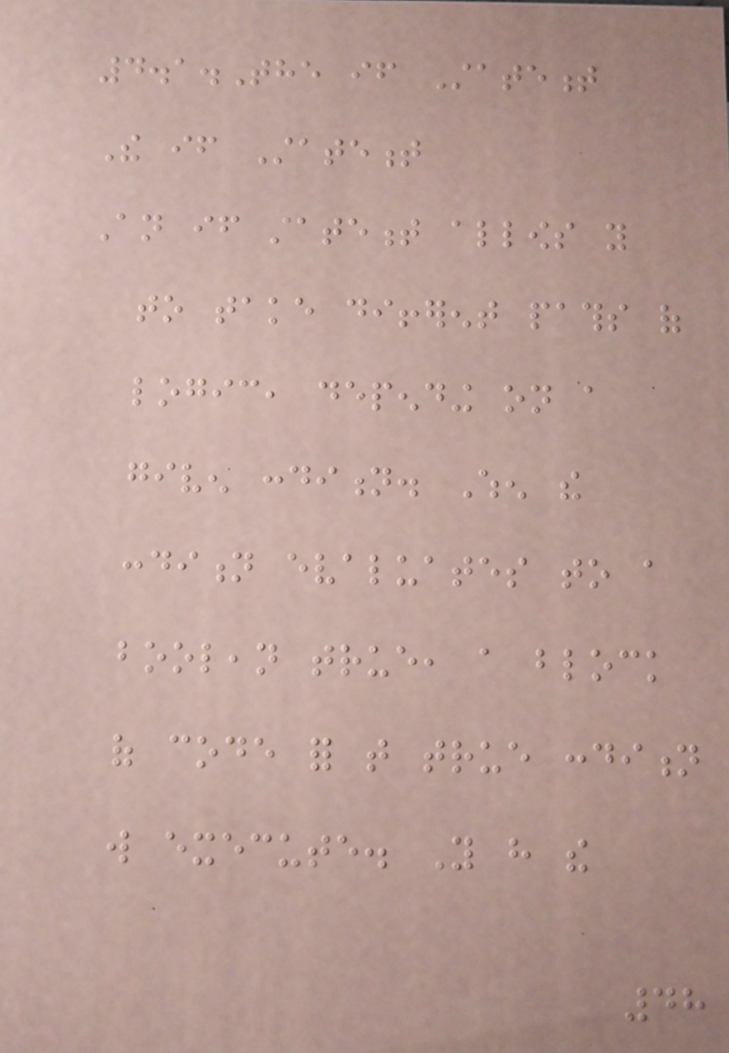4.1.The if Statement
The if Statement
An if statement allows you
to take different paths of
logic, depending on a
given condition. When the
condition evaluates to a
boolean true, a block
of code for that true condition
will execute. You have the
48
